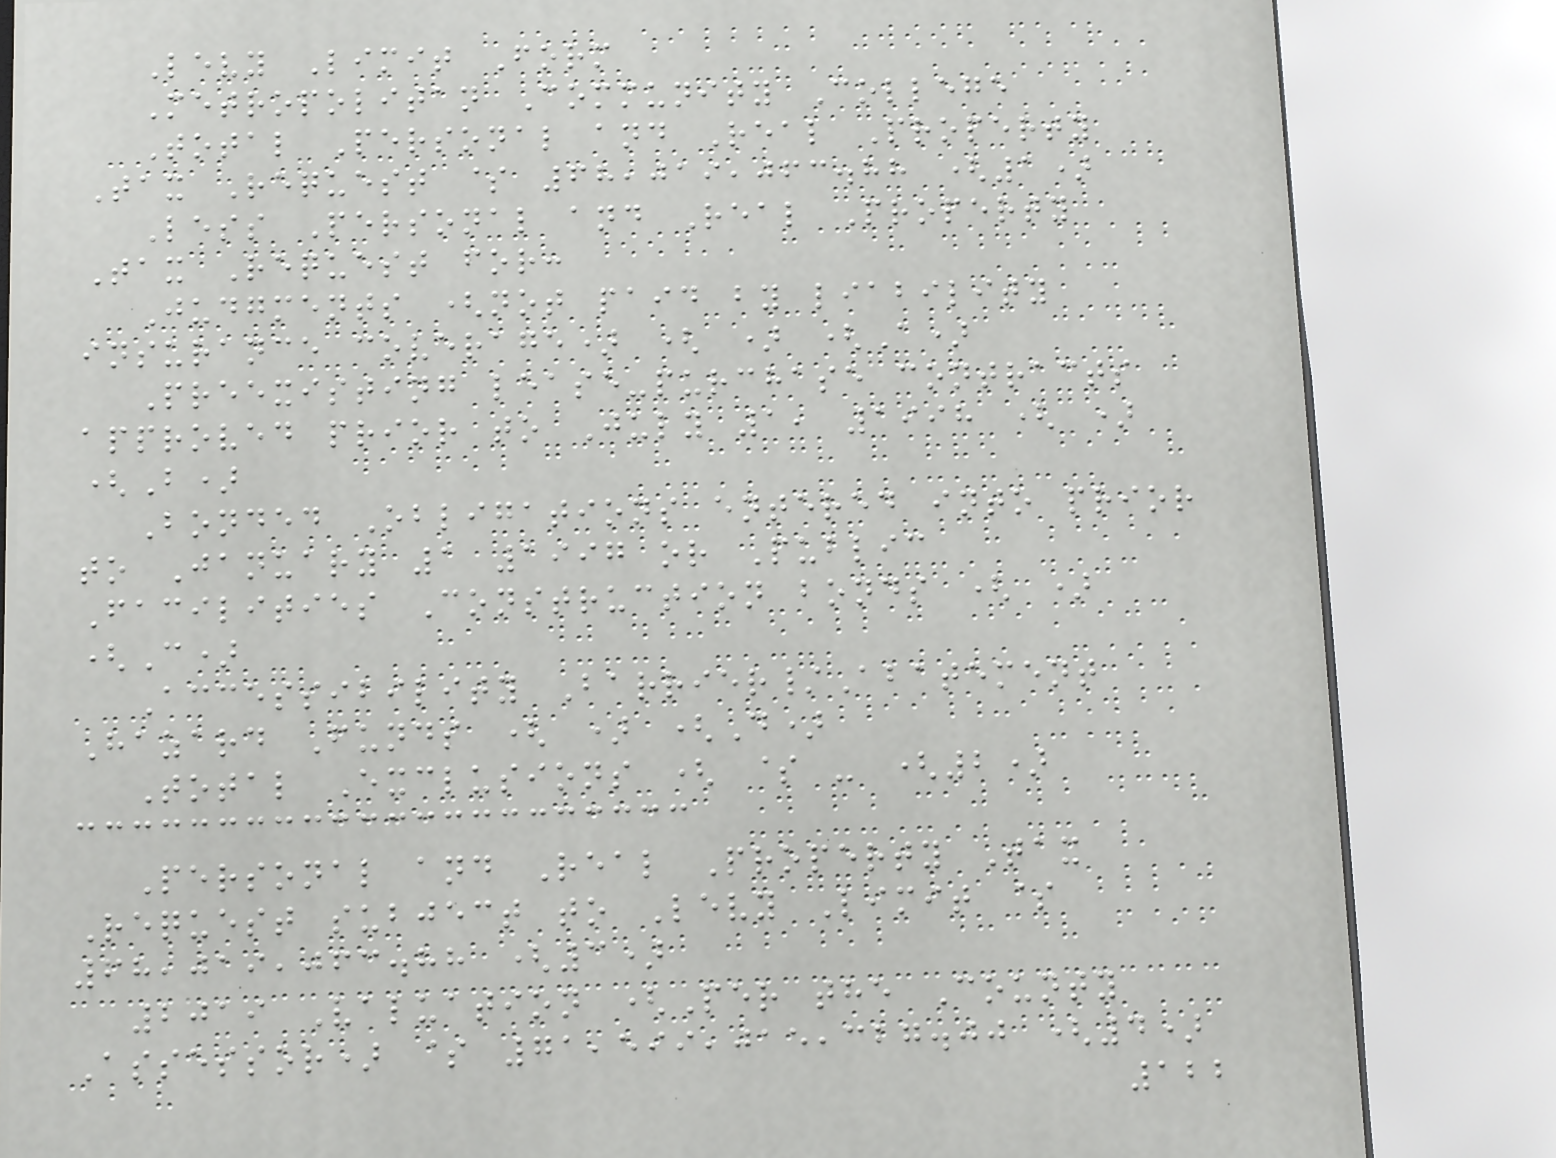Levy Limit Form
Metropolitan Community College
Total Personal and Real Property
Tax Request $ 68,019,063.88 (1)
Less Personal and Real Property
Tax Request for:
Judgments (not paid by liability
insurance coverage) ( ) (A)
Preexisting lease-purchase contracts
approved prior to July 1, 1998 ( )
(B)
Bonded Obligations entered into prior
to January 1 1997 or Public
Facilities Construction bonds ( )
(C)
Accessibility Barrier/Abatement
Hazard Funds ( ) (D)
Total Exclusions ( $ - (2)
Personal and Real Property Tax
Request subject to Levy Limit $
68,019,063.88 (3)
2019 Valuation (Per the County
Assessor) $ 71,599,015,327.00 (4)
122
